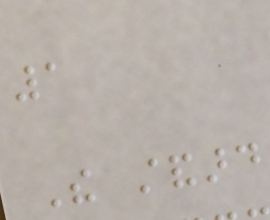1
The standard
